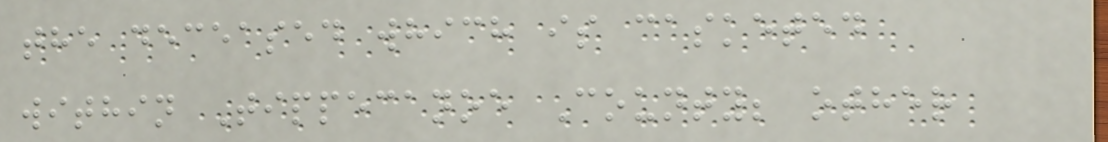the deceased which is casketed
within Tippecanoe County; other
